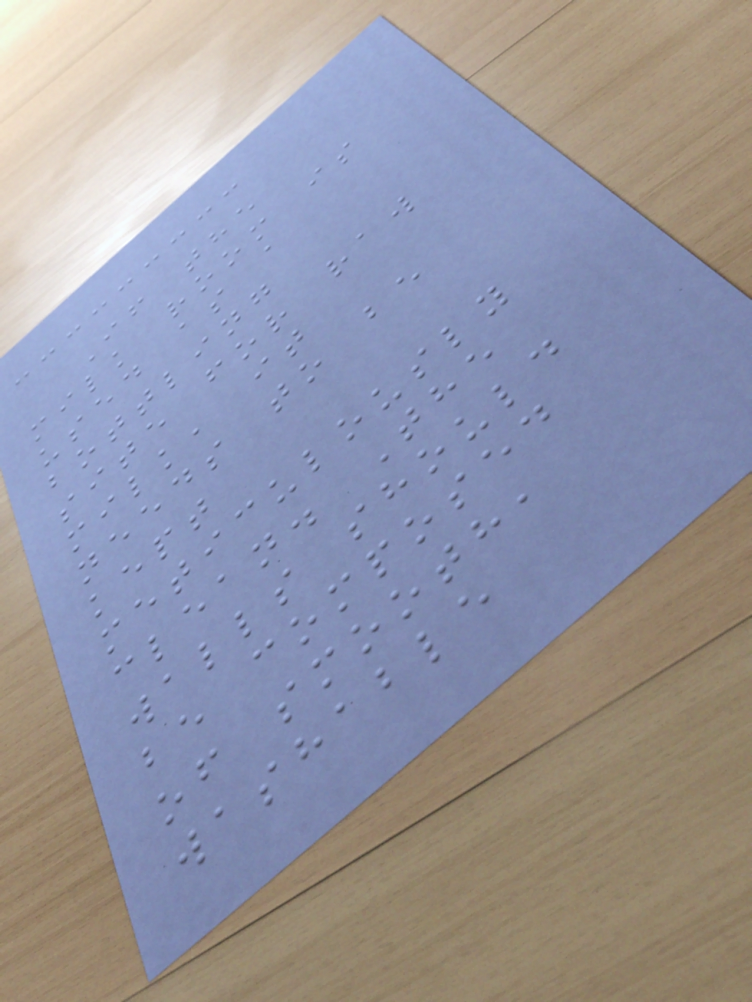If the
milk room is
used as a
bottling
site for raw
milk, it
needs to be
kept
meticulously
clean. The
walls should
be composed
of smooth,
washable
